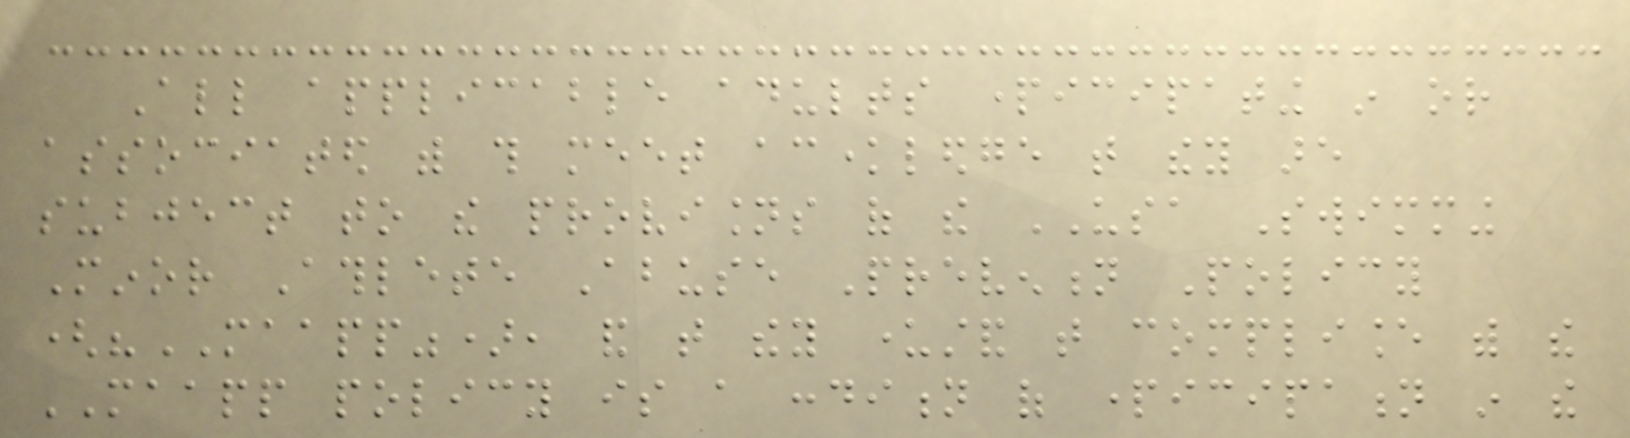All applicable adults participating in or
associated with this meet acknowledge that they are
subject to the provisions of the USA Swimming
Minor Athlete Abuse Prevention Policy
("MAAPP"), and that they understand that compliance with the
MAAPP policy is a condition of participation in the
